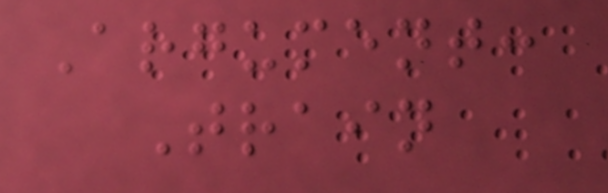Argument:
Train
